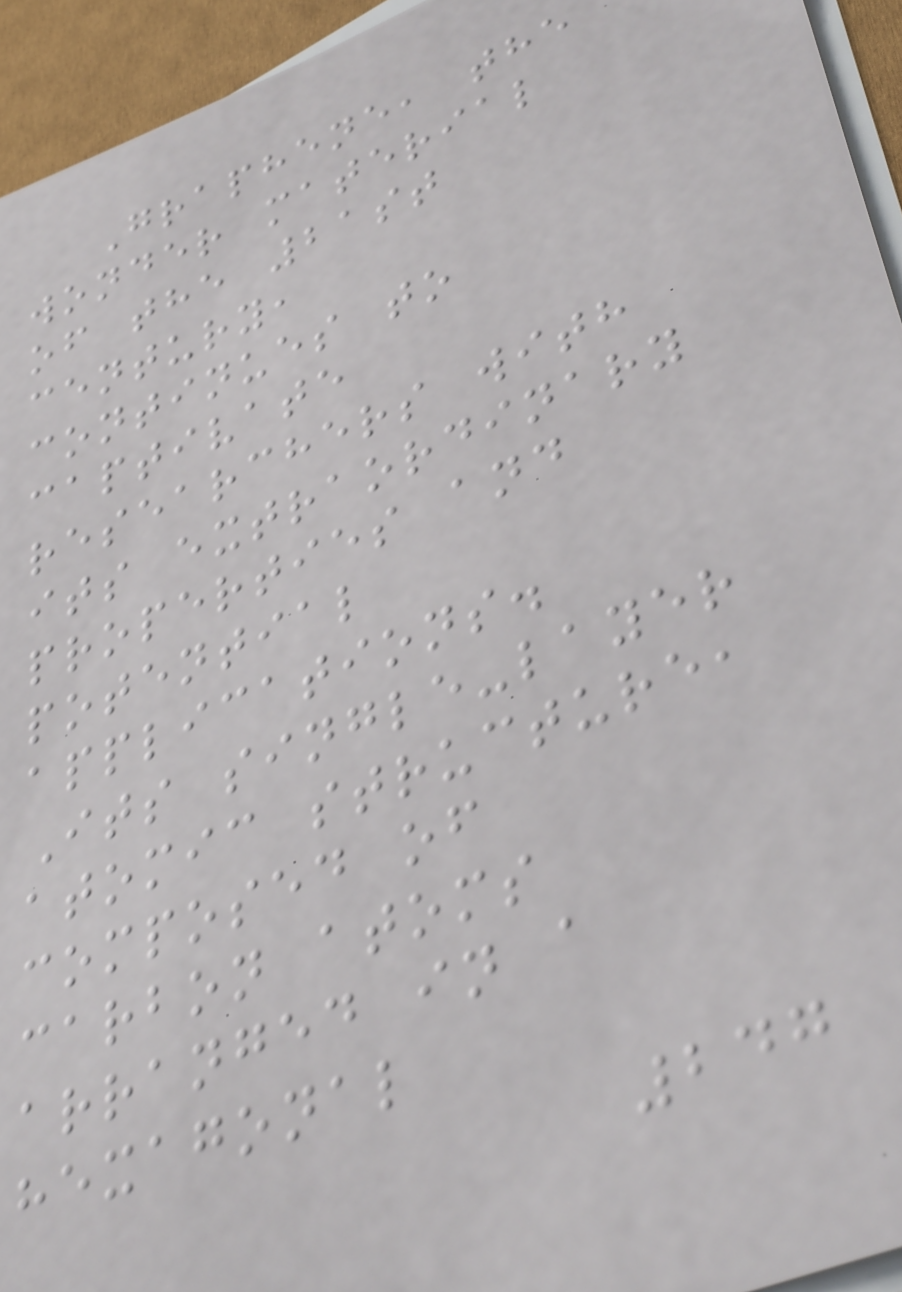Graphene, the
wonder material
of the 21st
century,
continues to
captivate
researchers with
its extraordinary
properties and
potential
applications.
Its single-layer
atomic structure,
composed of
carbon atoms
arranged in a
hexagonal
247
